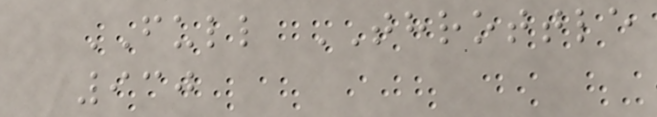FULL THROTTLE
930
